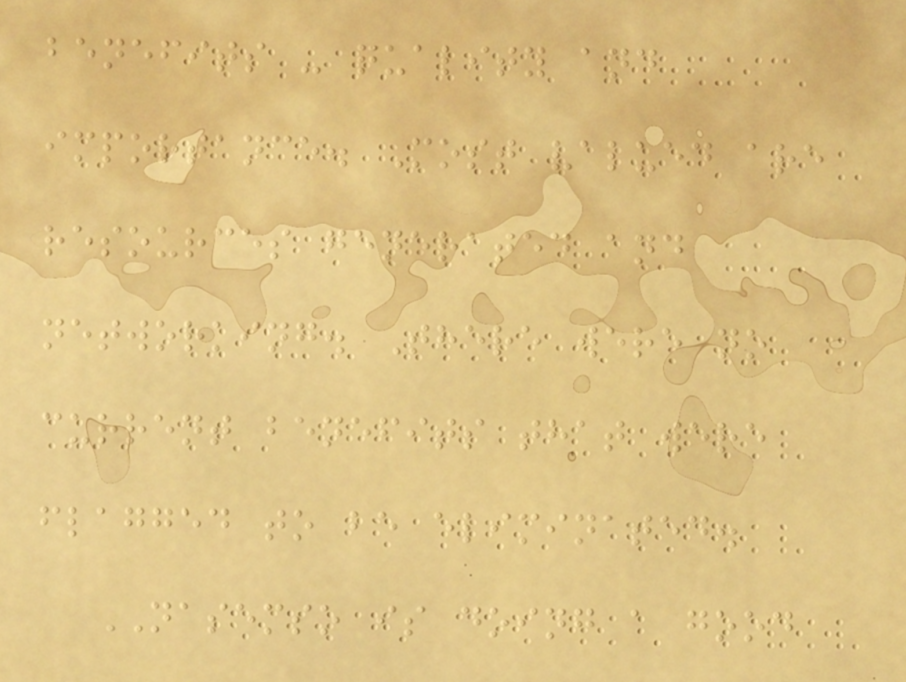benefits - quality and
importance. Most valued are
resources generated and
networking. There were no
current benefits that were
flagged to be eliminated.
NASEMSO is doing a good
